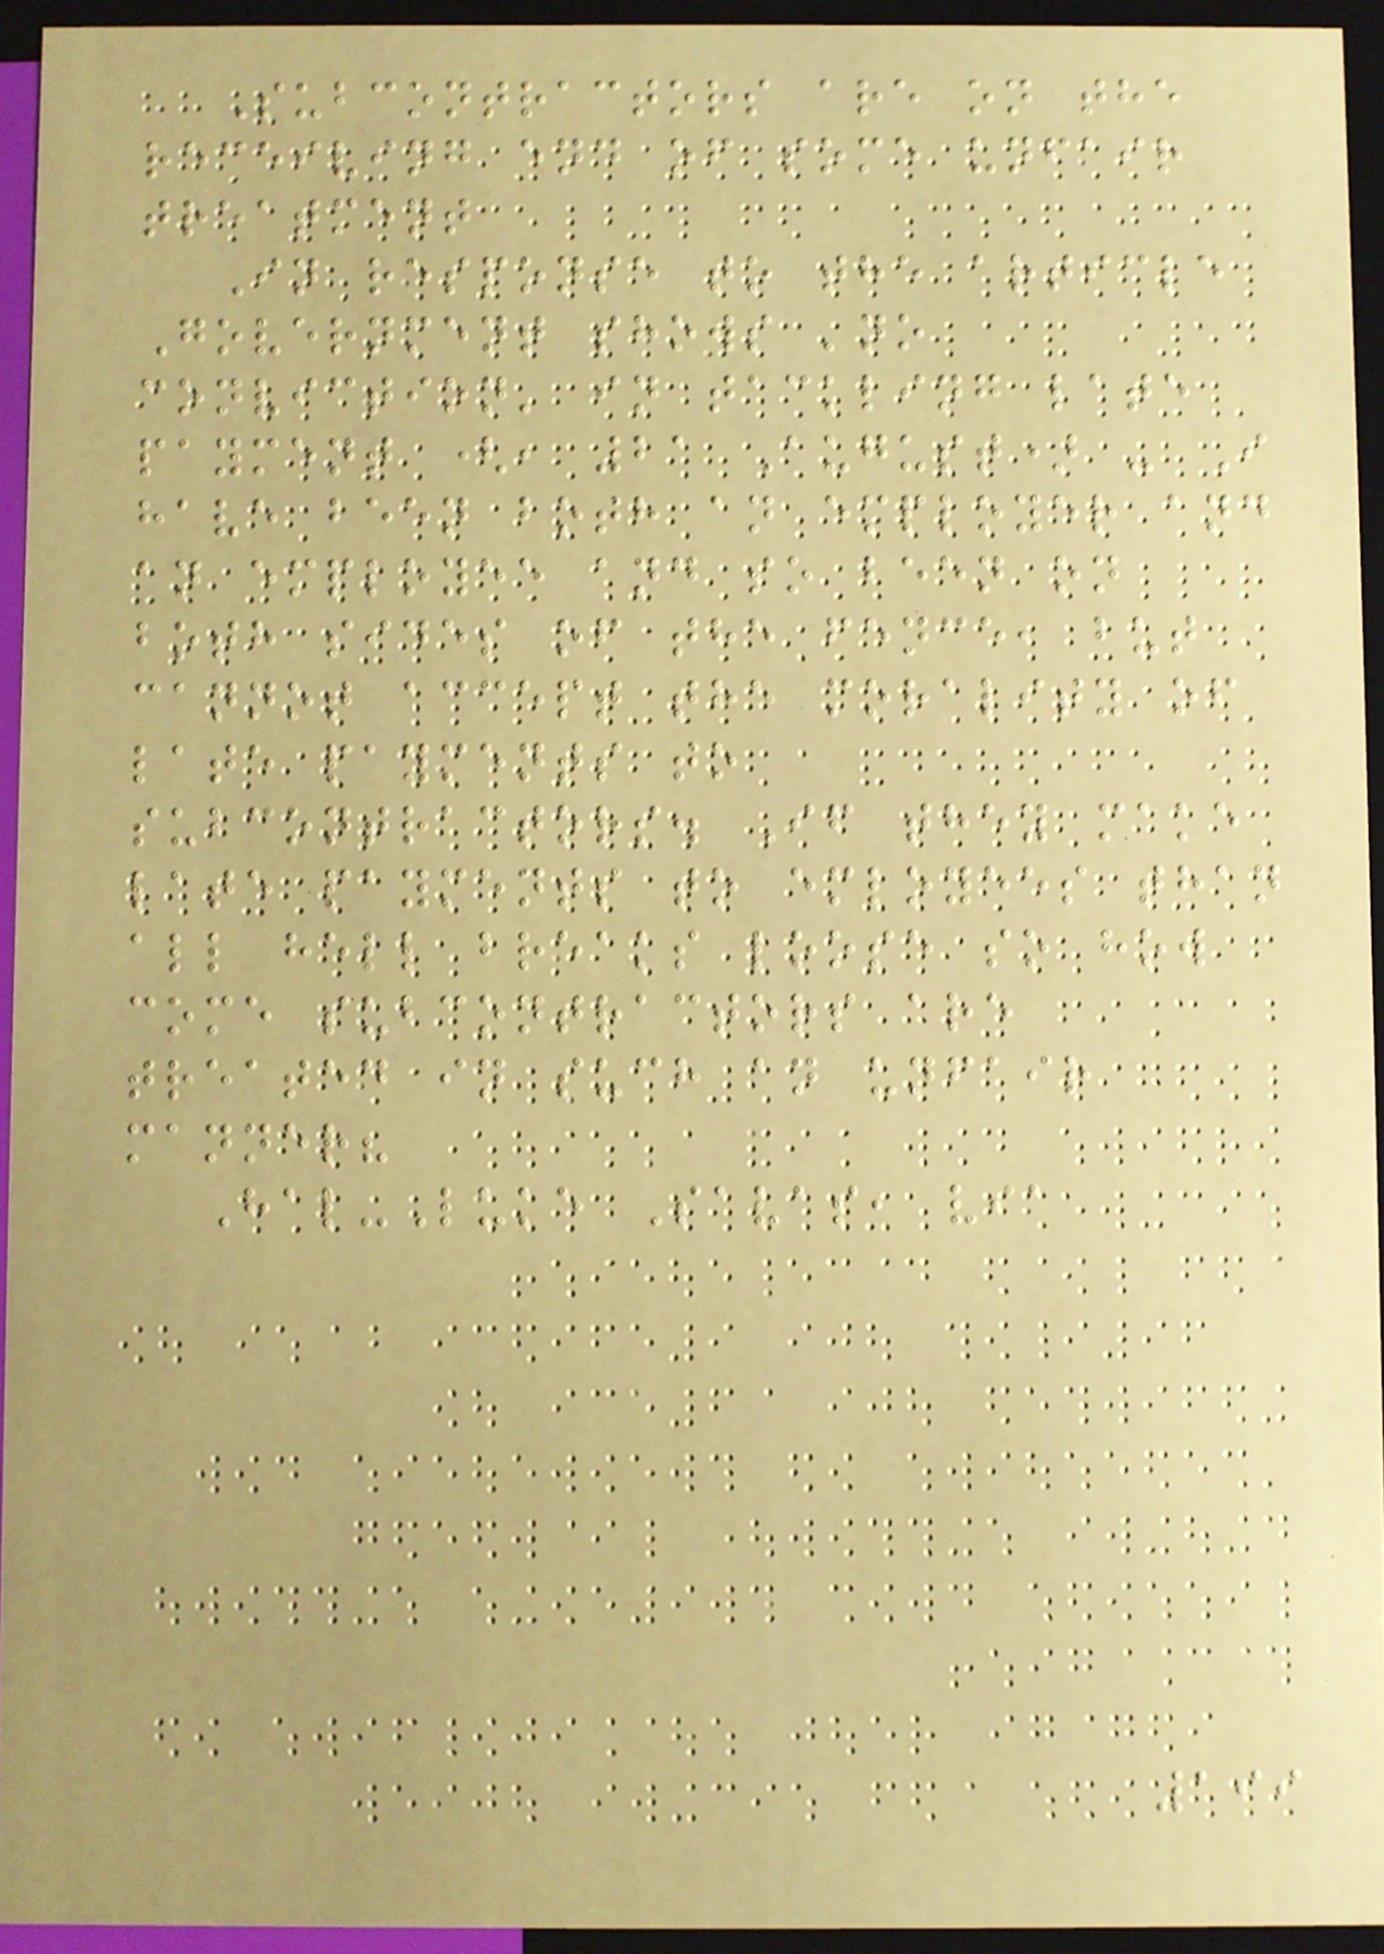Subcontractors are on the
receiving end of some unfair
treatment
In response to the article
Government shows 'no
conviction' in tackling late
payment (, 21 August) - I
have been both an employer and
an employee and so been on
both sides of the fence, but
cannot accept the morality of
late payments to
subcontractors. If they make
late payments to emloyees than
all hell breaks loose so how
come subcontractors are
treated in such an unfair
manner?
Hal-Luke Savas, via
199
